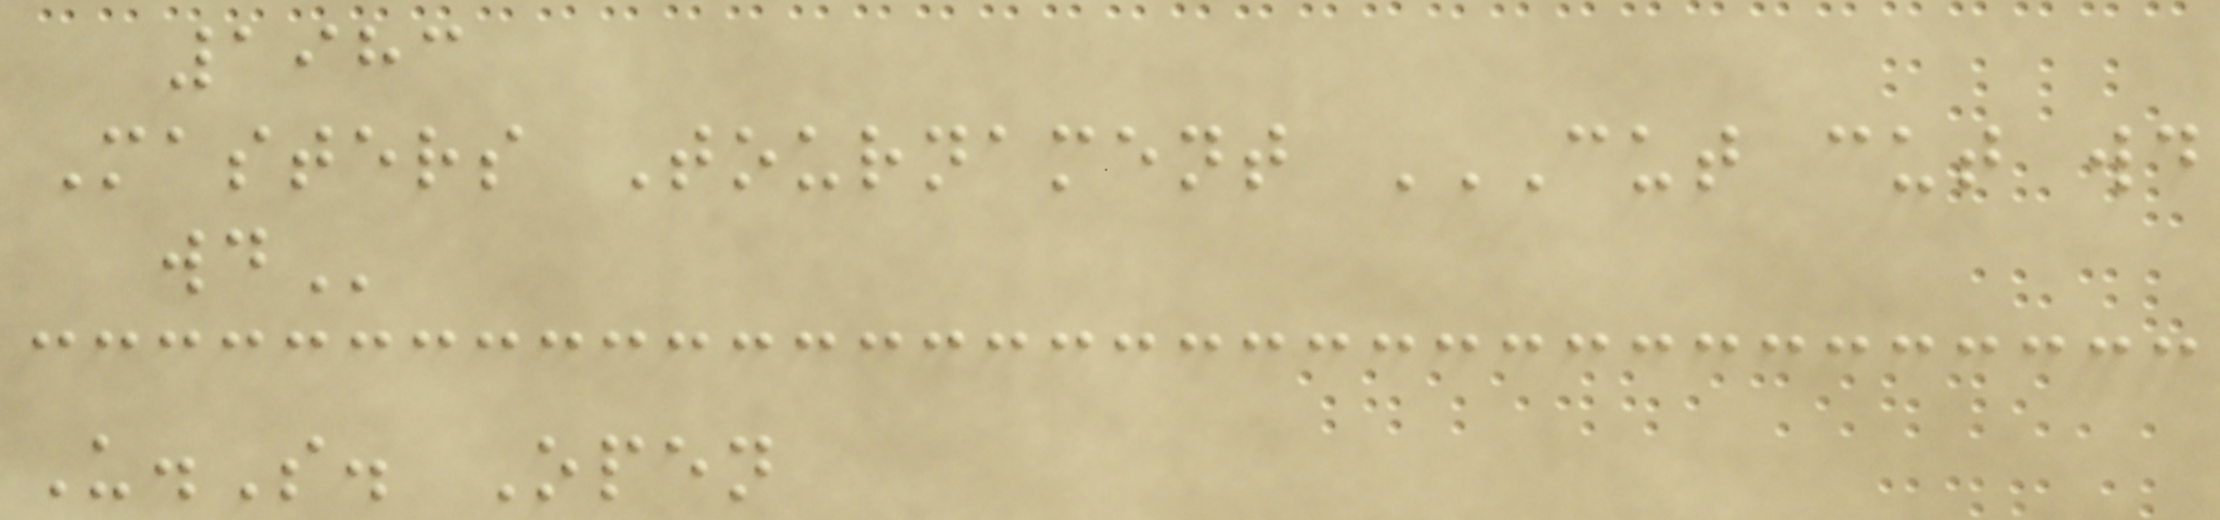1983
Masters Tournament CUT CUT WD
WD
U.S. Open
